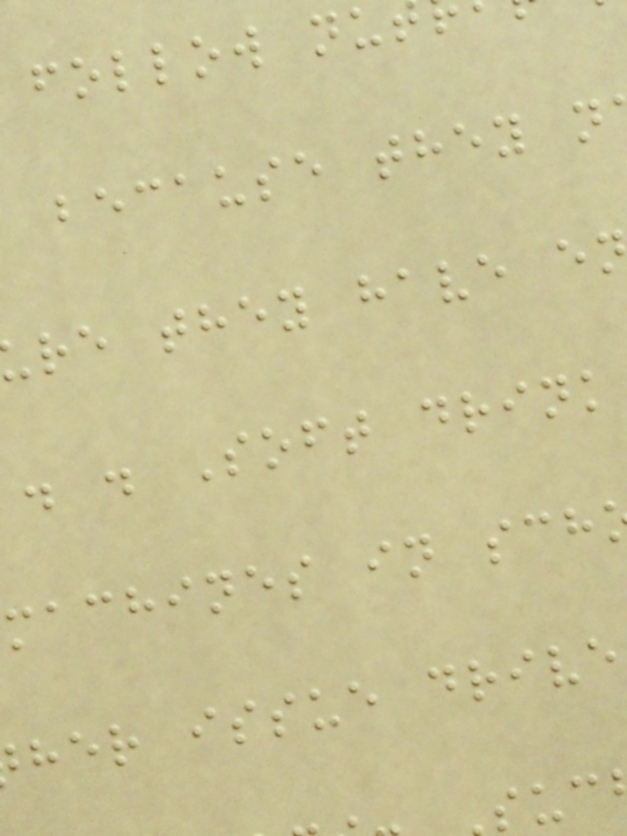follow nu
because they n
re they have e
. . Soft drink
machines in sch
her issue drive
